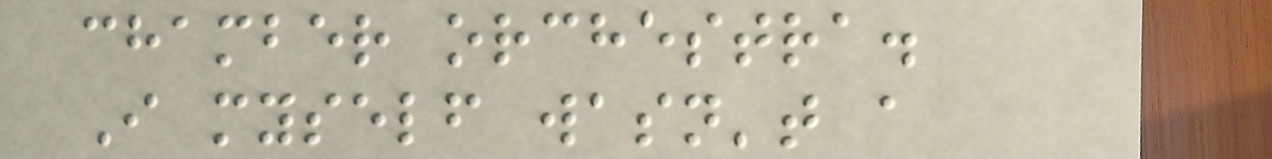chamber orchestra.
I myself wasn't a
